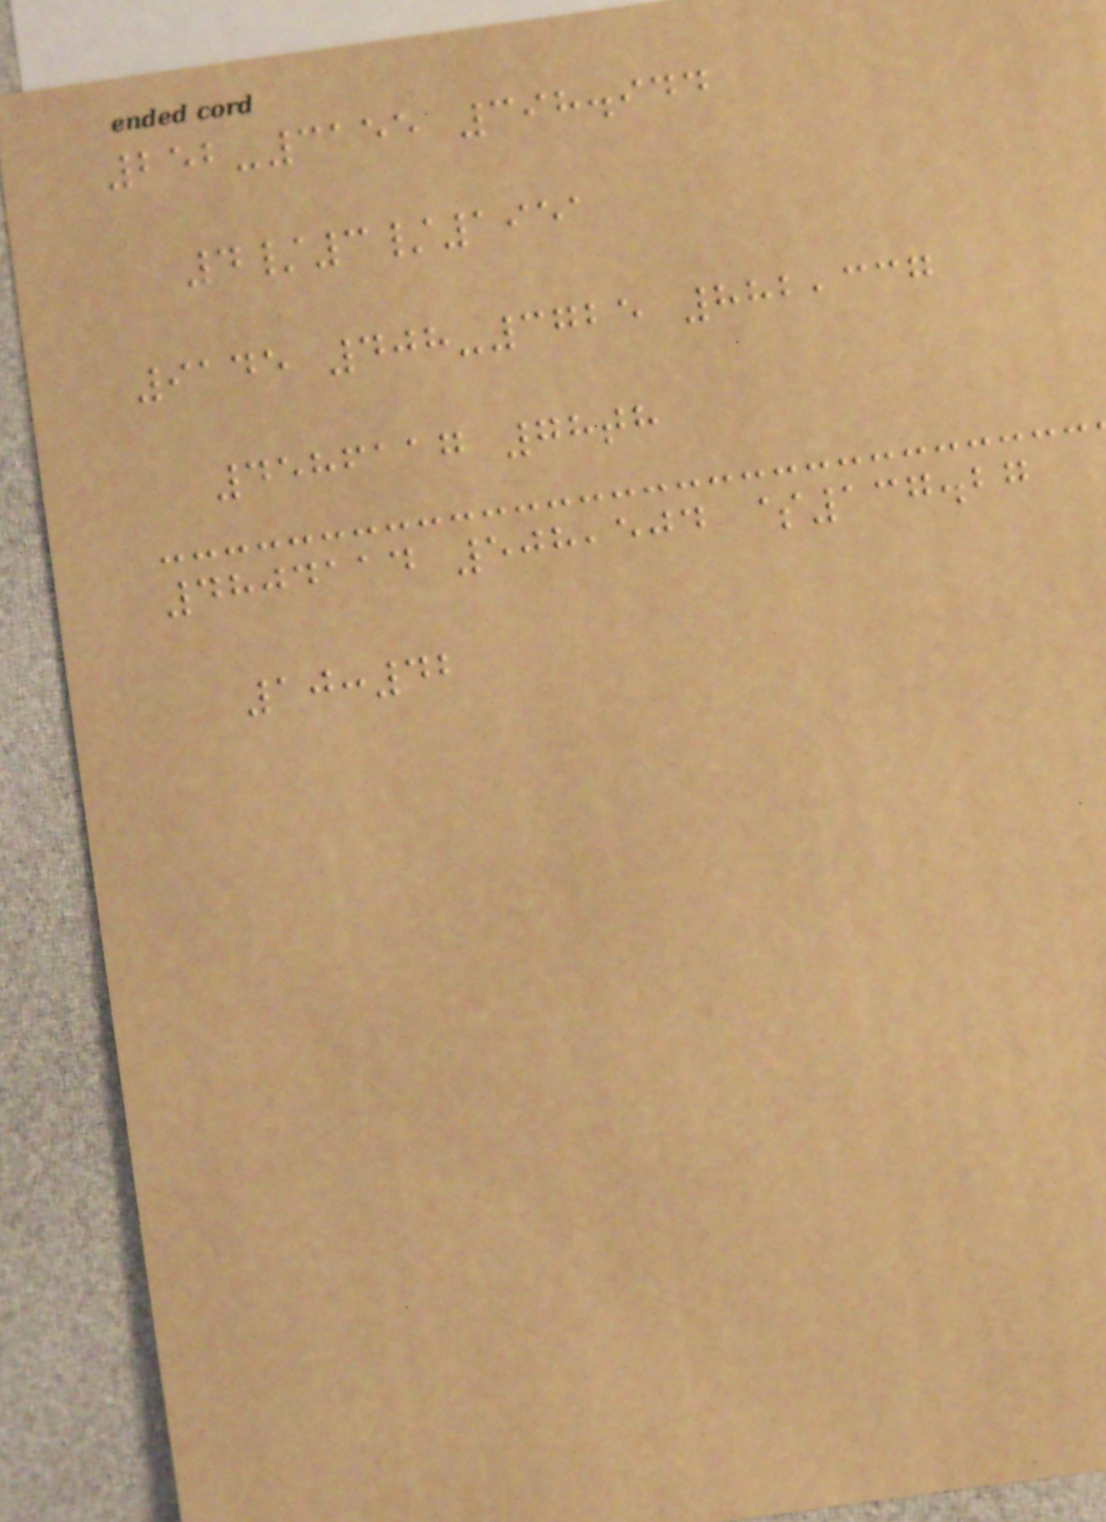252-3155 398.944
4/3/1951
9145 408-3725 882,337
4586117 78th
4804114 508,504 $137.27
10:42
